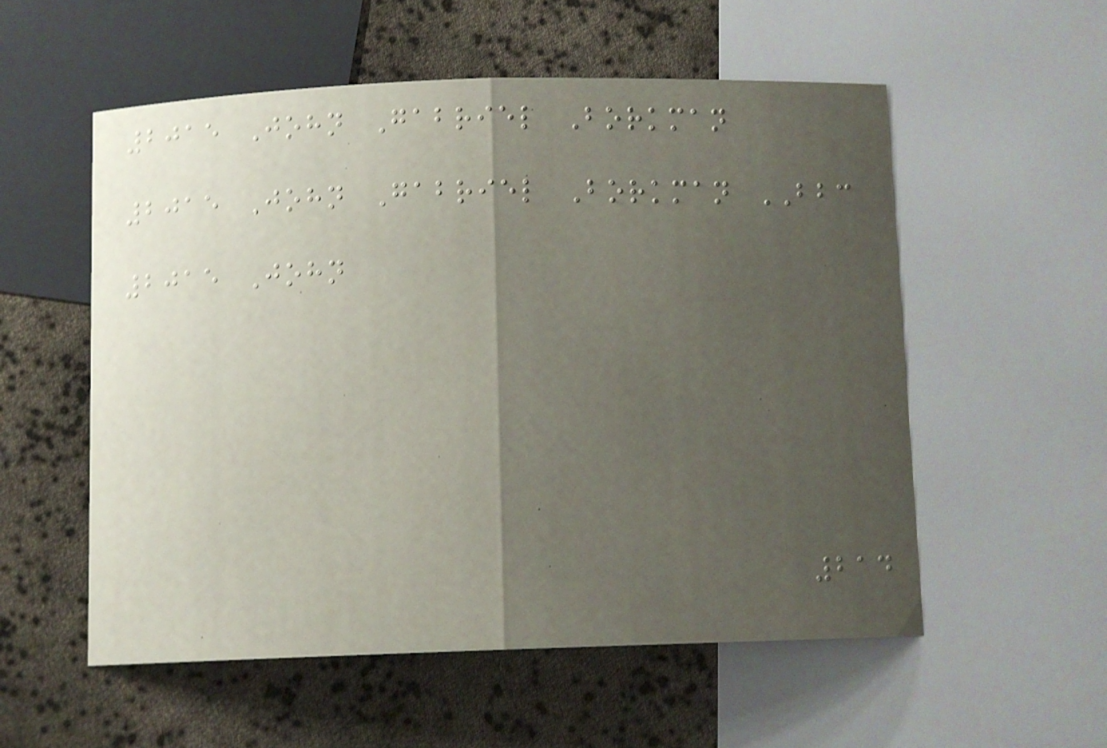2015 John Gabriel Borkman
2015 John Gabriel Borkman BBC
2015 John
214
